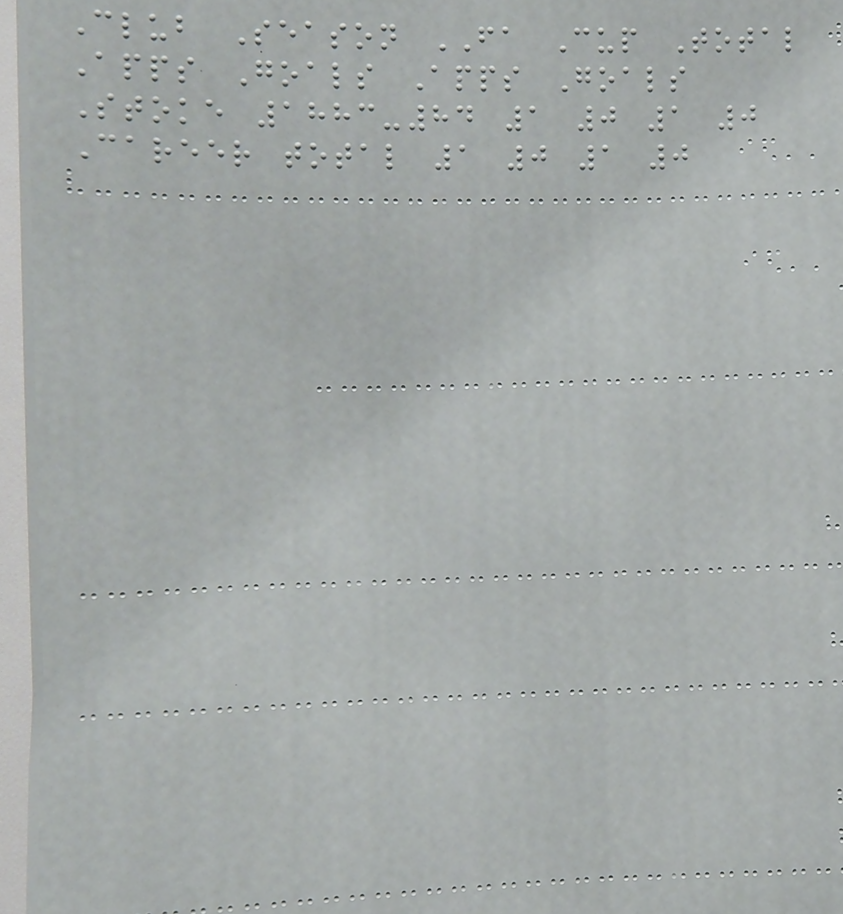Club Season FA Cup Total
Apps Goals Apps Goals
Stoke 1883-84 1 0 1 0
Career total 1 0 1 0
